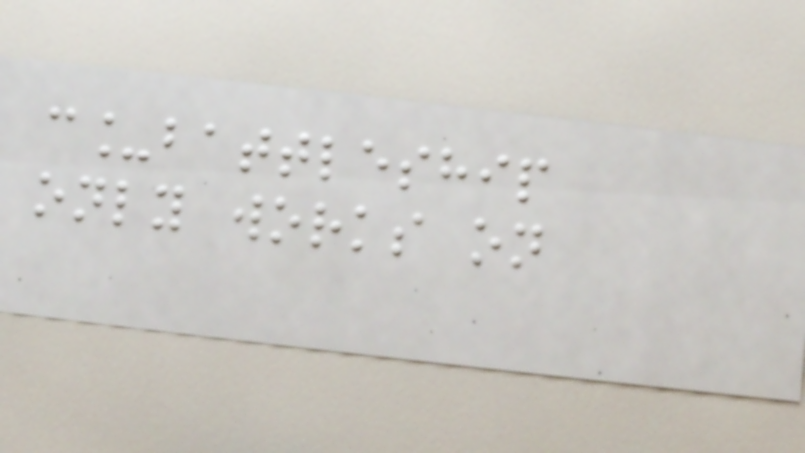c_battleship
only works on
